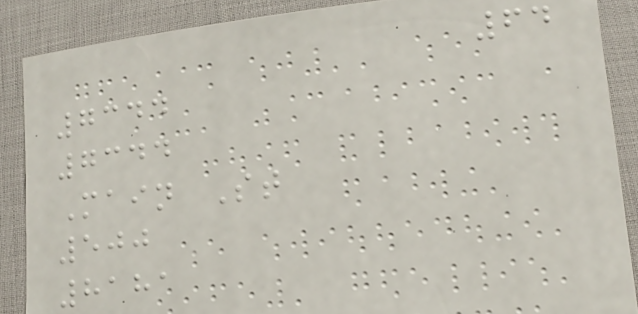64
7344
7344
Main St
500
8181
